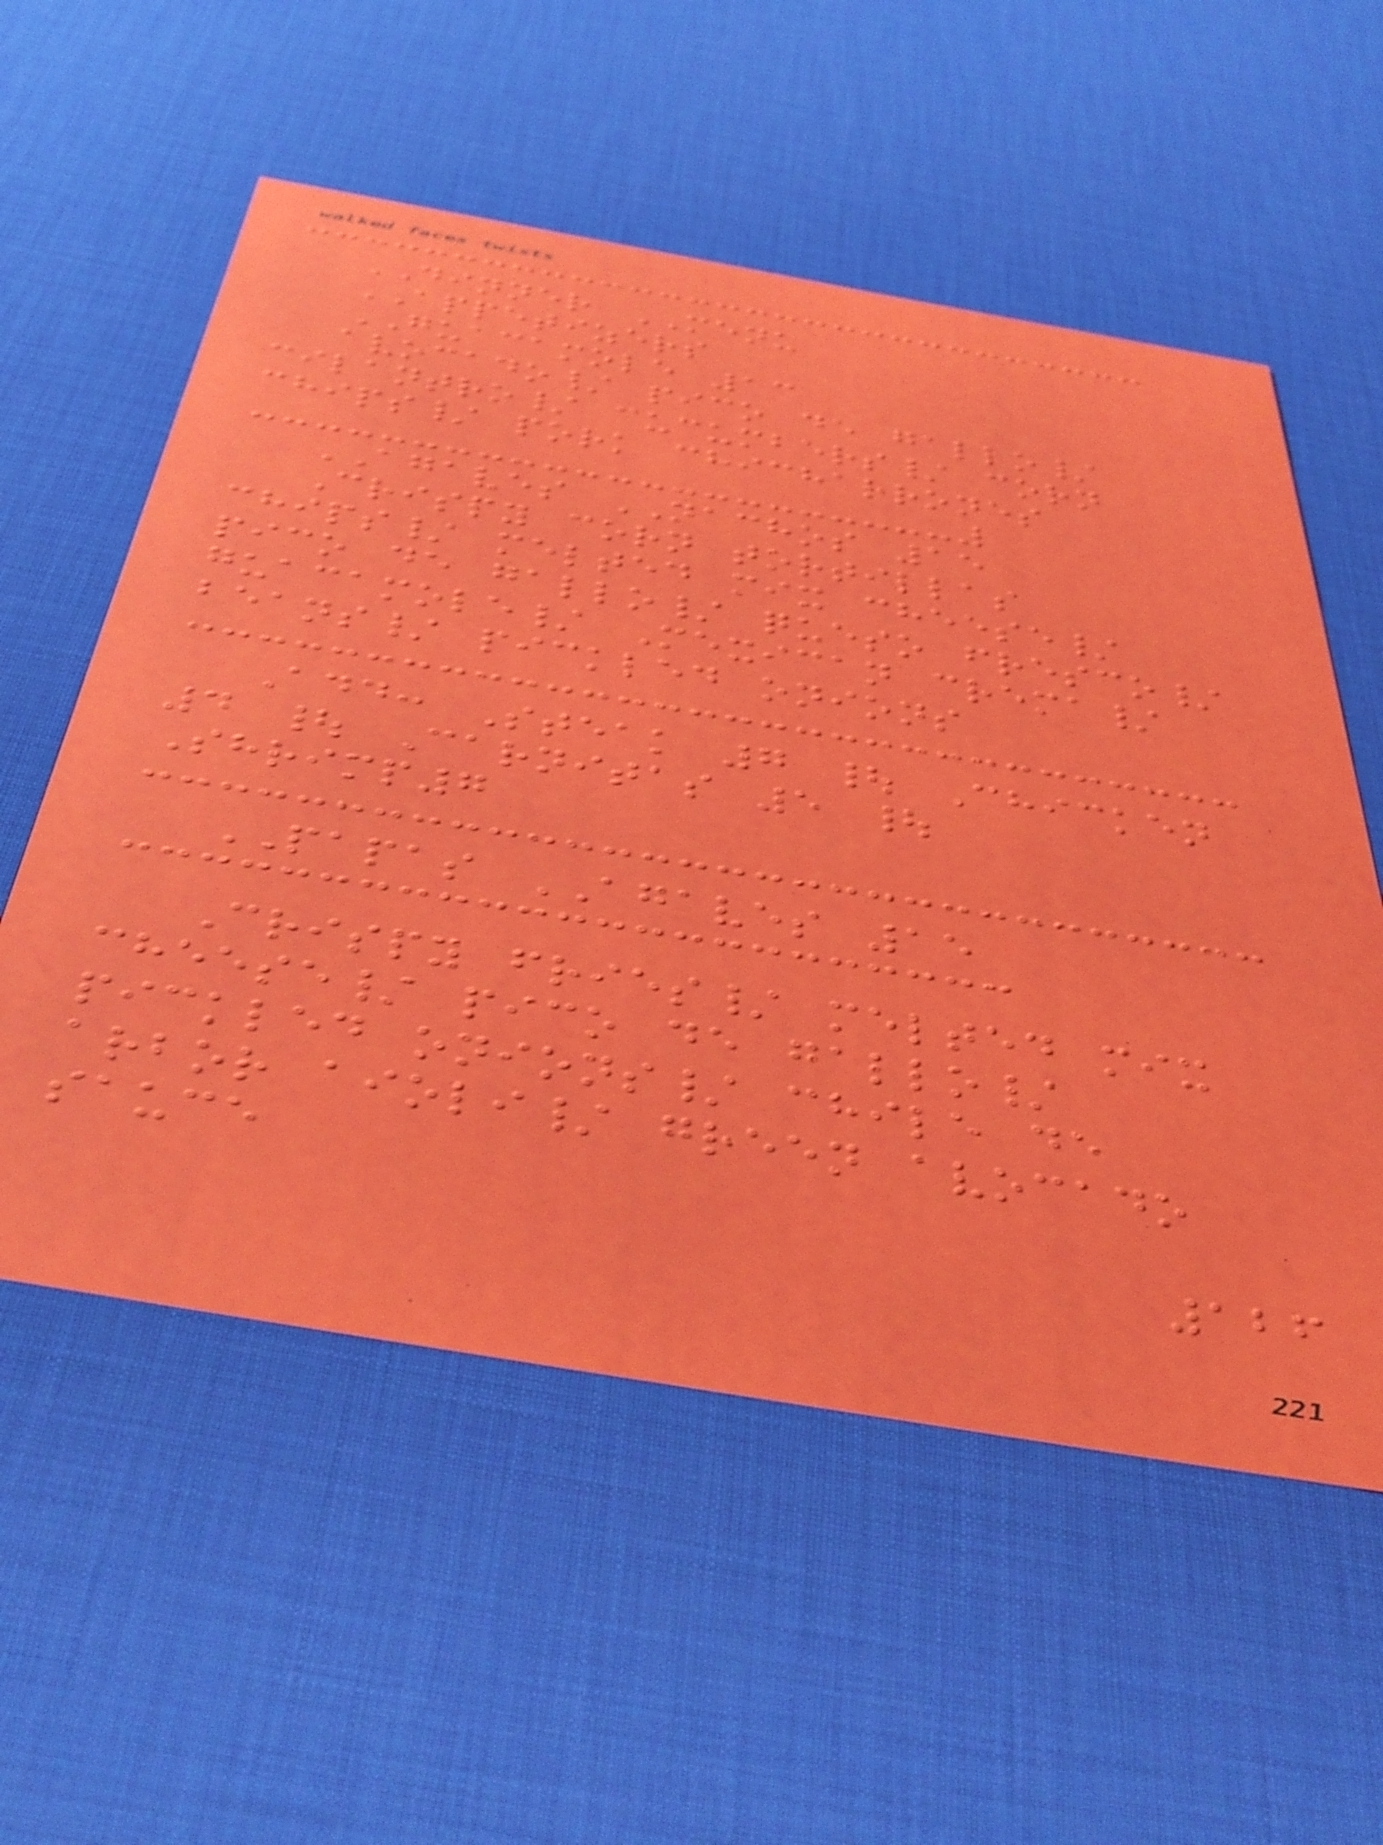DINNER MENU
APPETIZERS
GUACAMOLE 13
avocado/ pico de gallo/
cilantro/ cucumbers/ corn
chips/ pork chicharrones
AGAVES NACHOS 15
Crispy corn tortillas
chips/ melted mix cheese/
pico de gallo/ queso fresco/
guacamole/ Mexican crema/
beans/ pickled onions
Add: Steak 7 | Chicken
4 | Carnitas 5 |
Shrimp7
PAPAS AGAVES 15
Crispy fries/ melted mix
cheese/ pico de gallo/
pickled onions/ chile de
arbor aioli/ green avocado
sauce
126
